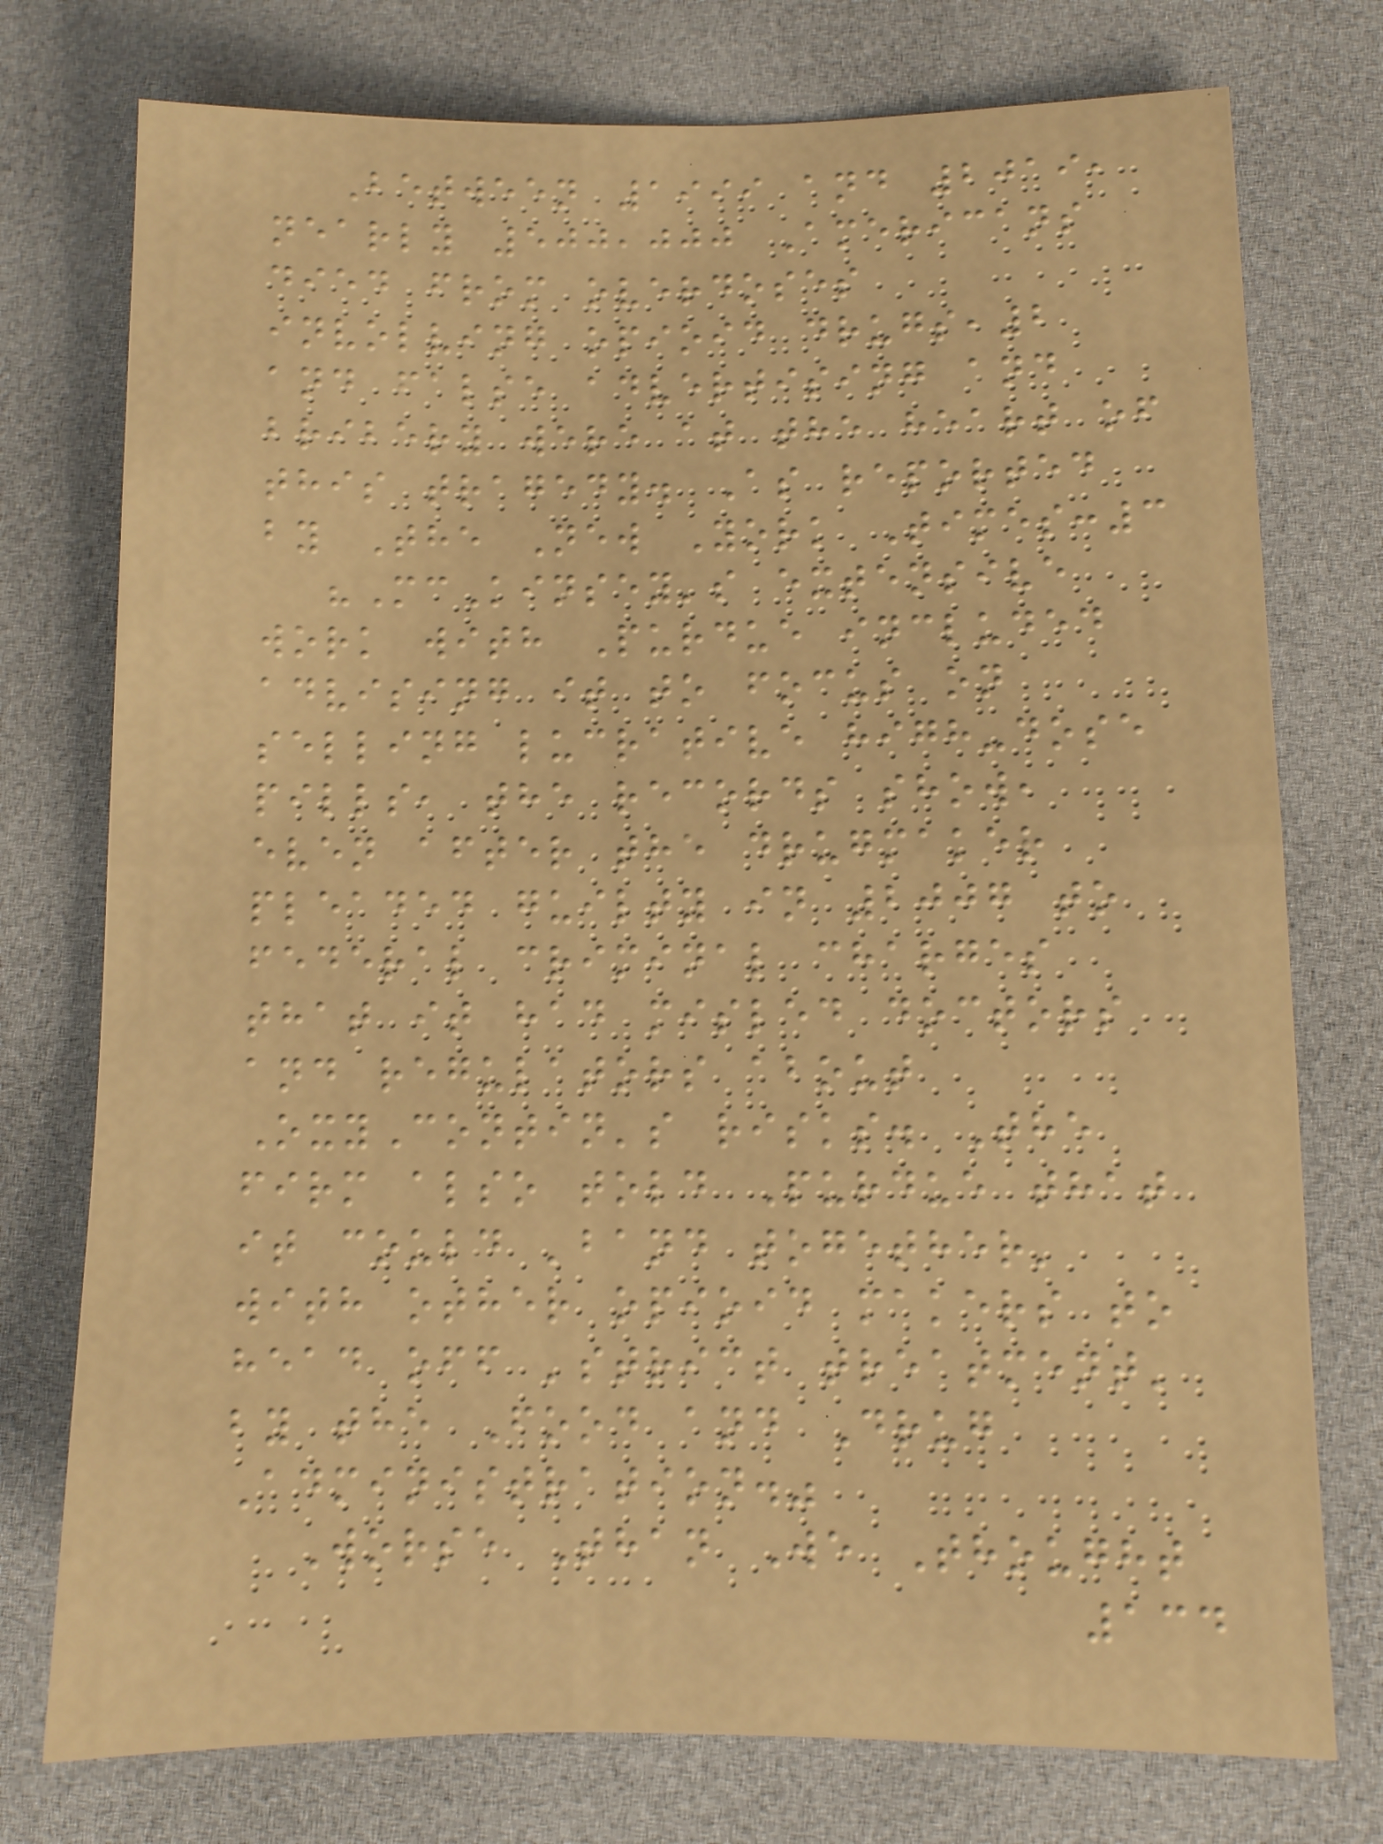Between 1999 and 2019,
nearly 500,000 Americans
died from overdoses
involving opioid drugs,2
and false advertising and
bribery were at the heart of
this tragedy. As reported
by The New York Times:3
"McKinsey's extensive
work with Purdue included
advising it to focus on
selling lucrative high-dose
pills, the records show,
even after the drugmaker
pleaded guilty in 2007 to
federal criminal charges
that it had misled doctors
and regulators about
OxyContin's risks. The
firm also told Purdue that
it could 'band together'
with other opioid makers to
head off 'strict treatment'
by the Food and Drug
Administration."
Worse Than We Thought
134
